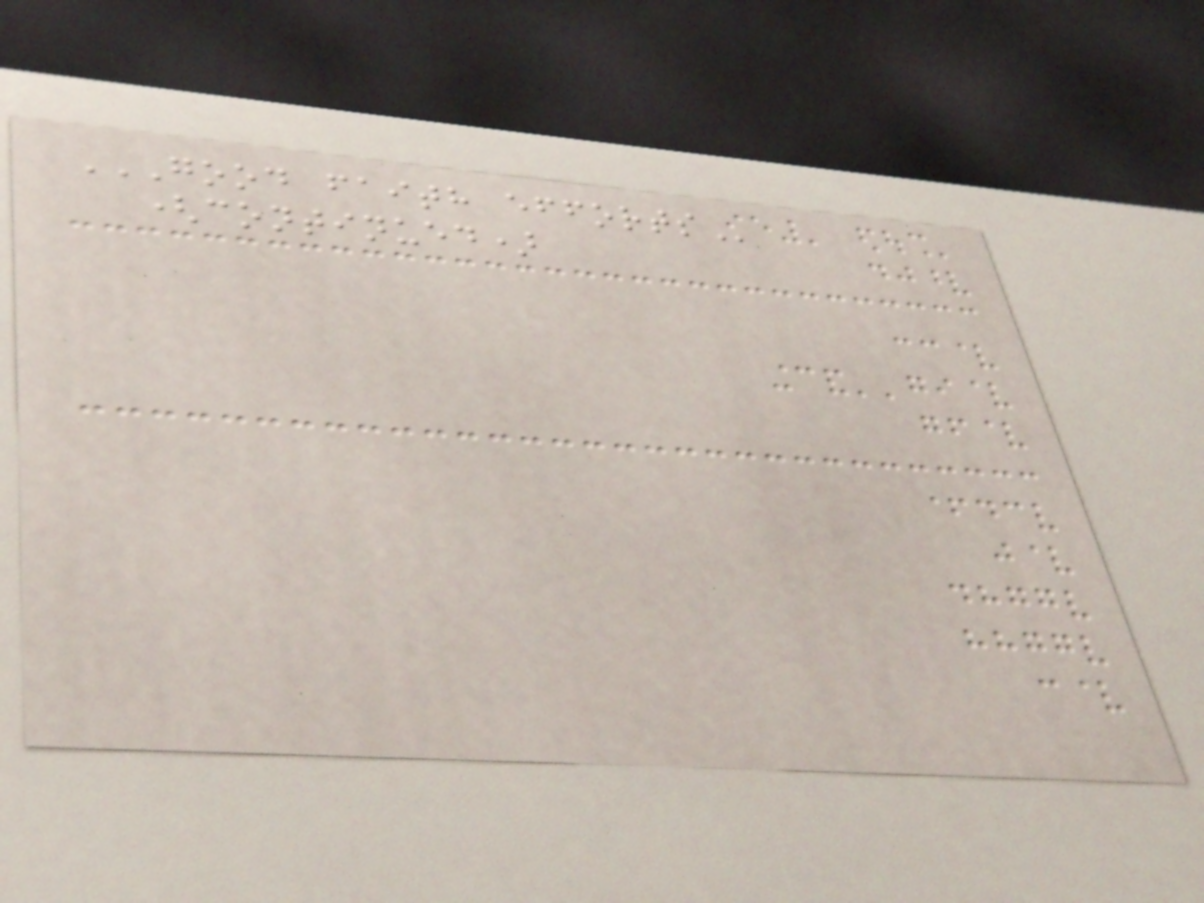GOOD FAITH EFFORTS
(continued)
